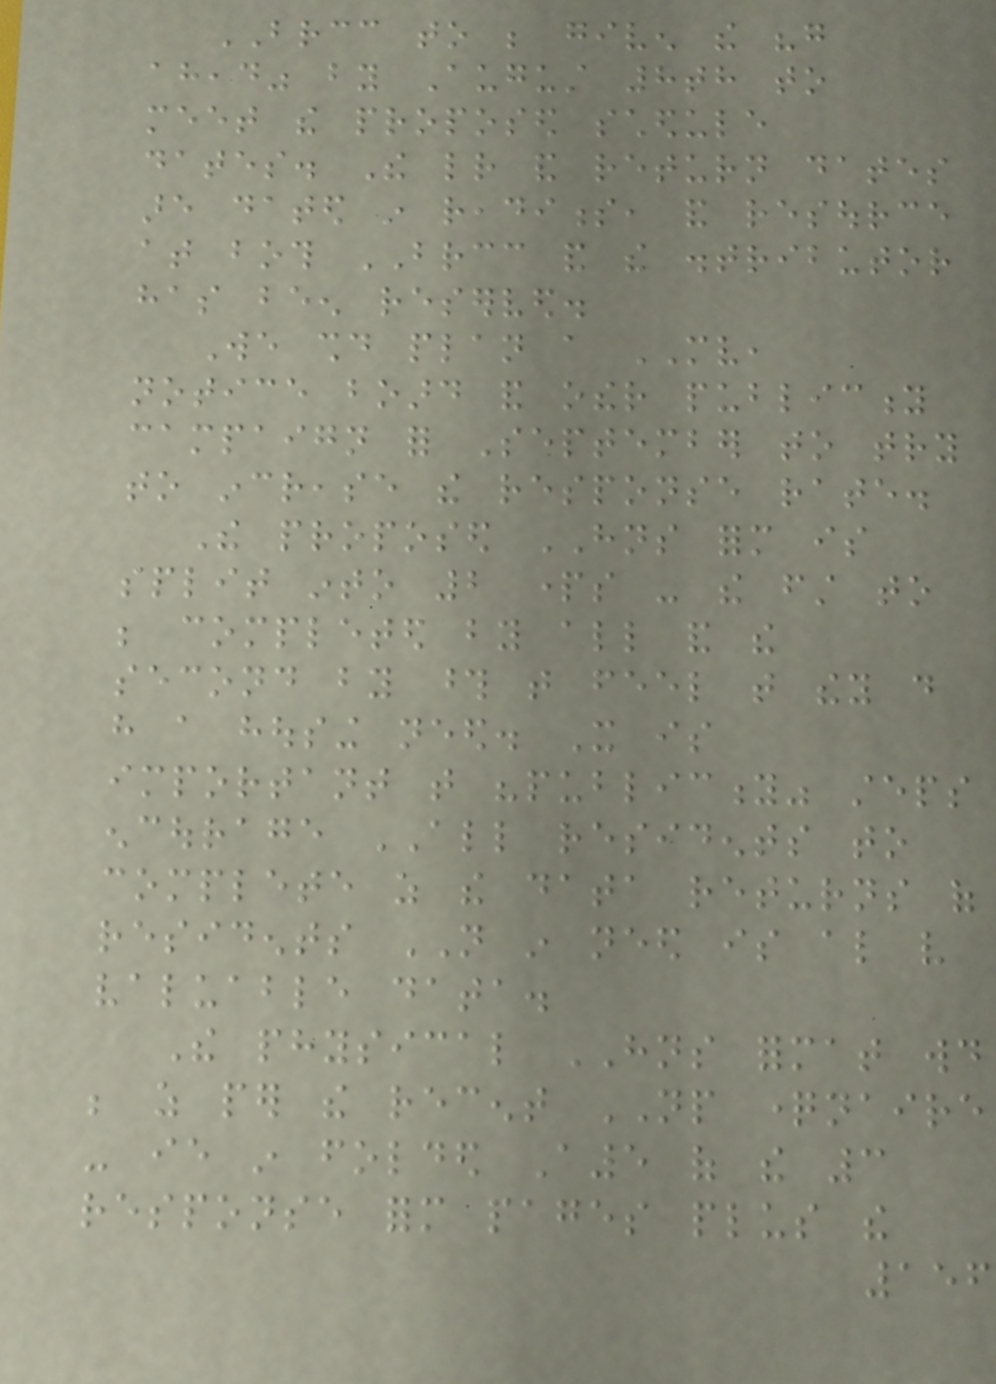BRCC to be given the "go
ahead" by August 8th to
meet the proposed schedule
dates. The letter and return dates
are dated in readiness, and resource
at both BRCC and the distributor
has been reserved.
We should plan a MV,
notice board and other publicity
campaign for September to try
to increase the response rate.
The proposed HNS form is
split into 2 parts - the first to
be completed by all and the
second by those that feel that they do
have a housing need. It is
important that "publicity" steps
encourage ALL residents to
complete as the data returns of
residents NOT in need is also very
valuable data.
The physical HNS format would
be as per the recent NP questionnaire
- ie in folded A5 of the 3
response form pages plus the
156
